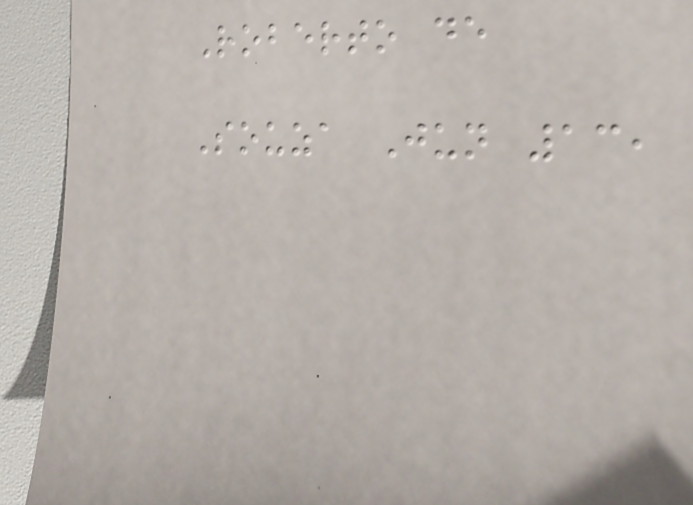Roberto de
Souza Jun 13,
